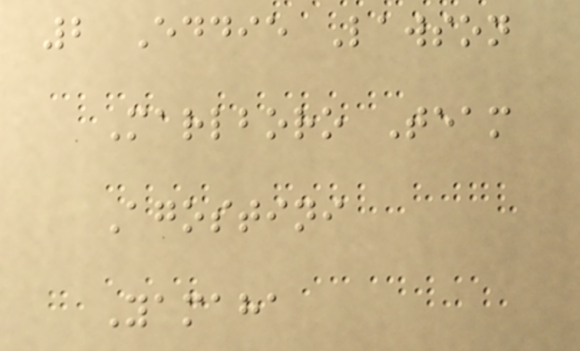2 Eddie Lawson
Marlboro Team
Agostini
Yamaha
